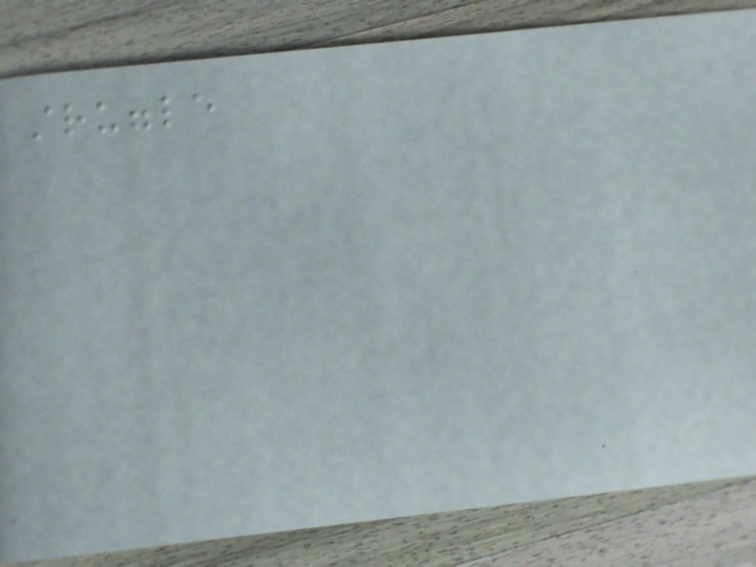struggle
